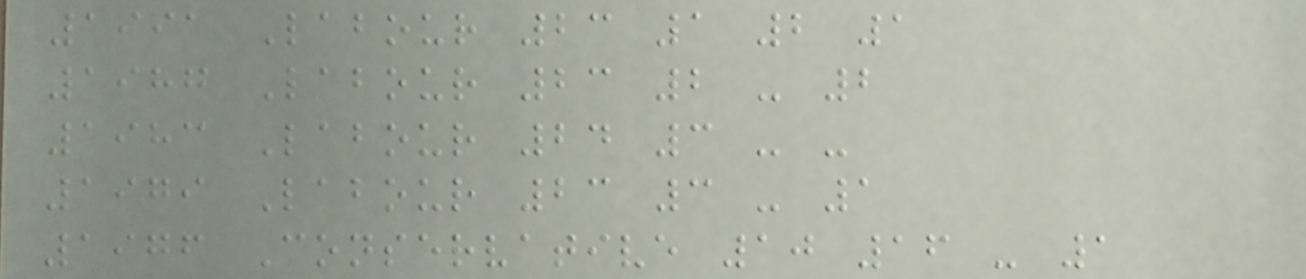1991 Labour 23 1 2 1
1987 Labour 23 2 - 2
1983 Labour 24 3 - -
1979 Labour 23 3 - 1
1976 Conservative 10 16 - 1
